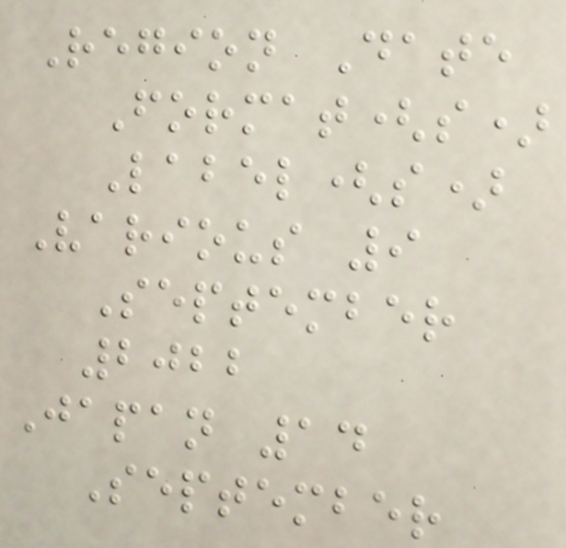Region Date
Format(s)
Label(s)
Various 9
September
2022
Japan 14
September
